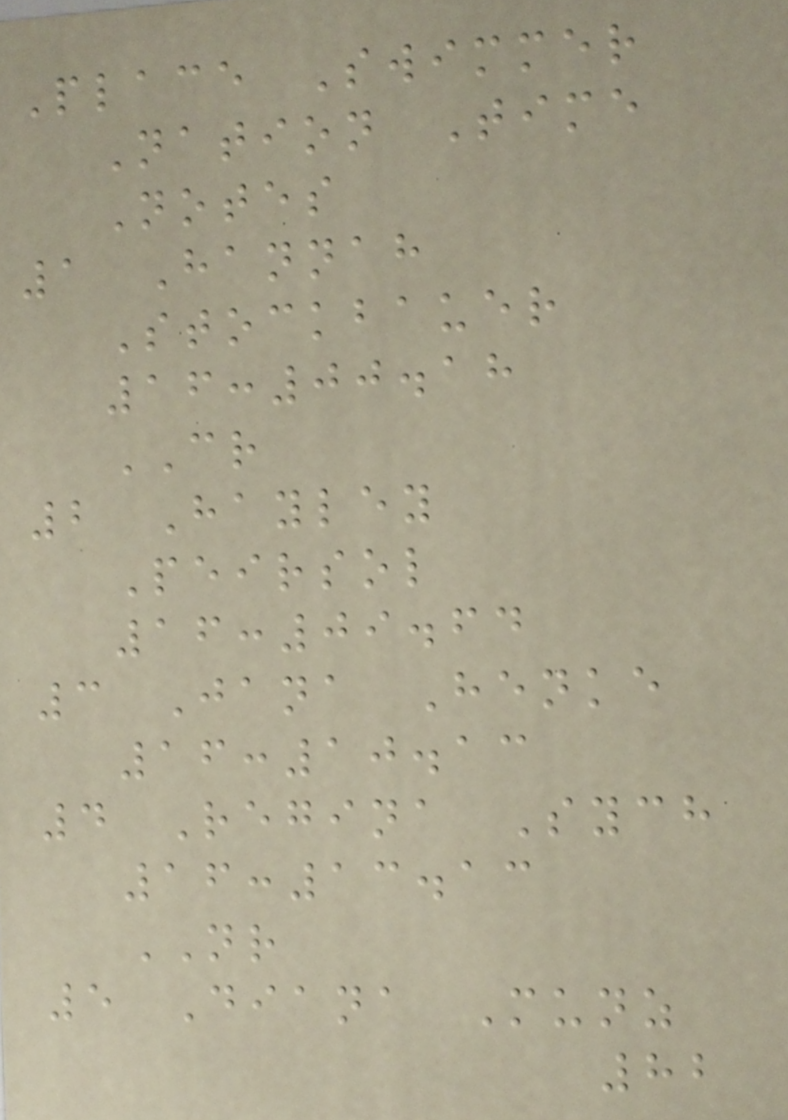Place Swimmer
Nation Time
Notes
1 Hannah
Stockbauer
16:00.18
CR
2 Hayley
Peirsol
16:09.64
3 Jana Henke
16:10.13
4 Regina Sych
16:13.13
NR
5 Diana Munz
82
